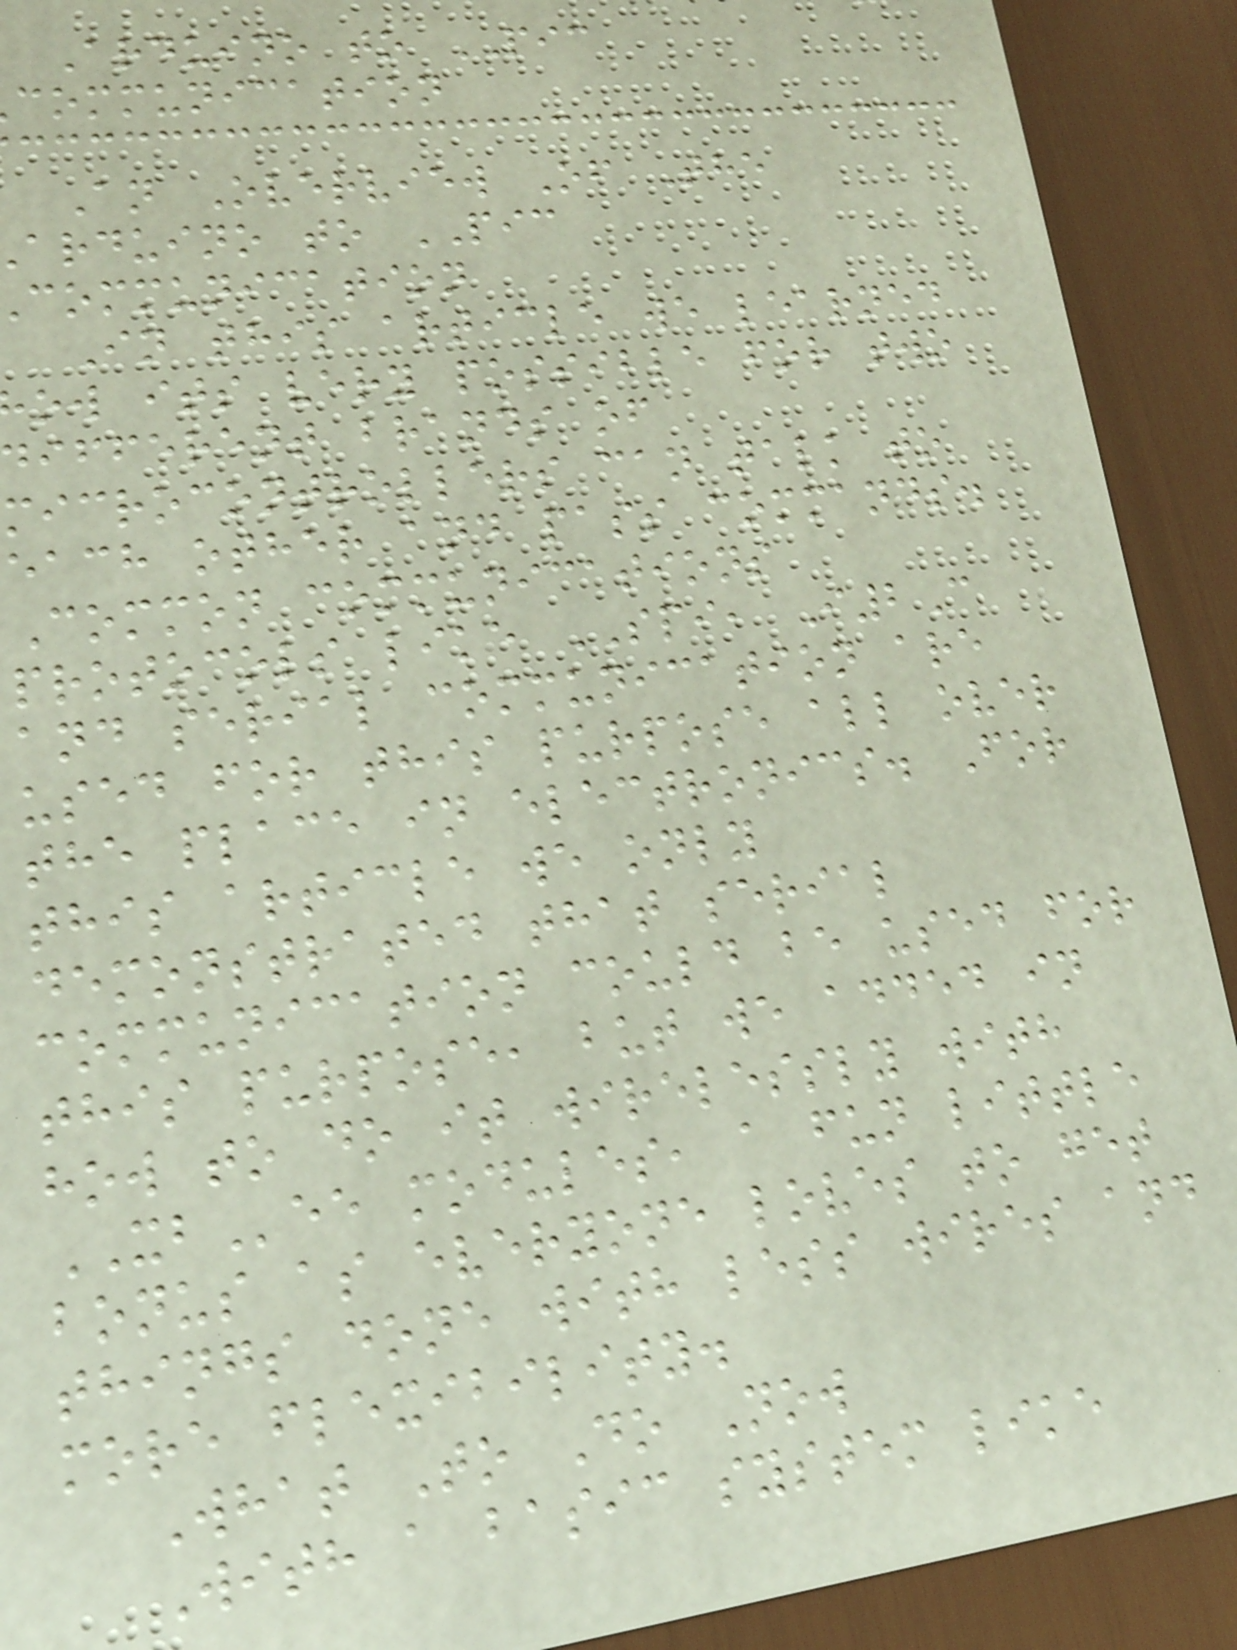Arduino to PIC
communication
An Overview Of The
arduino to PIC
communication
In this article we learned
ow its very possible for two
ifferent brands of
microcontrollers can talk to
each other and pass commands.
Common communications
protocols like SPI, I2C
and serial communication are
used for this purpose all over
the place in electronics. For
this article we only
demonstrated that serial
communication could be used for
this purpose, but we added in
how to do it wirelessly with
XBee modules, a fun little
bonus as everyone loves to get
things done with less wires and
more flexibility.
What To Do Now
With a basic system like
